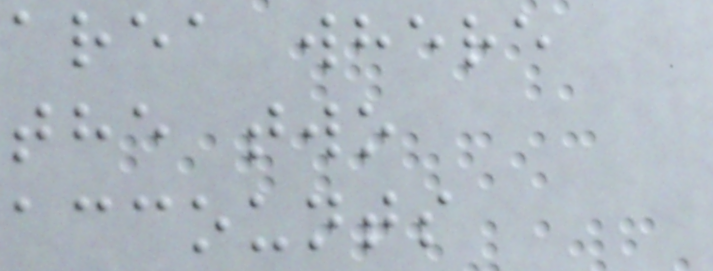area where
the two
accounts
